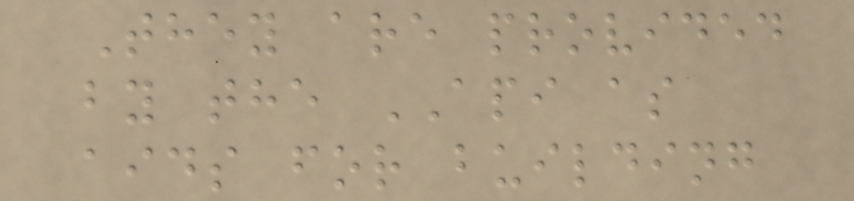They are provided
by the API as
aids for building
